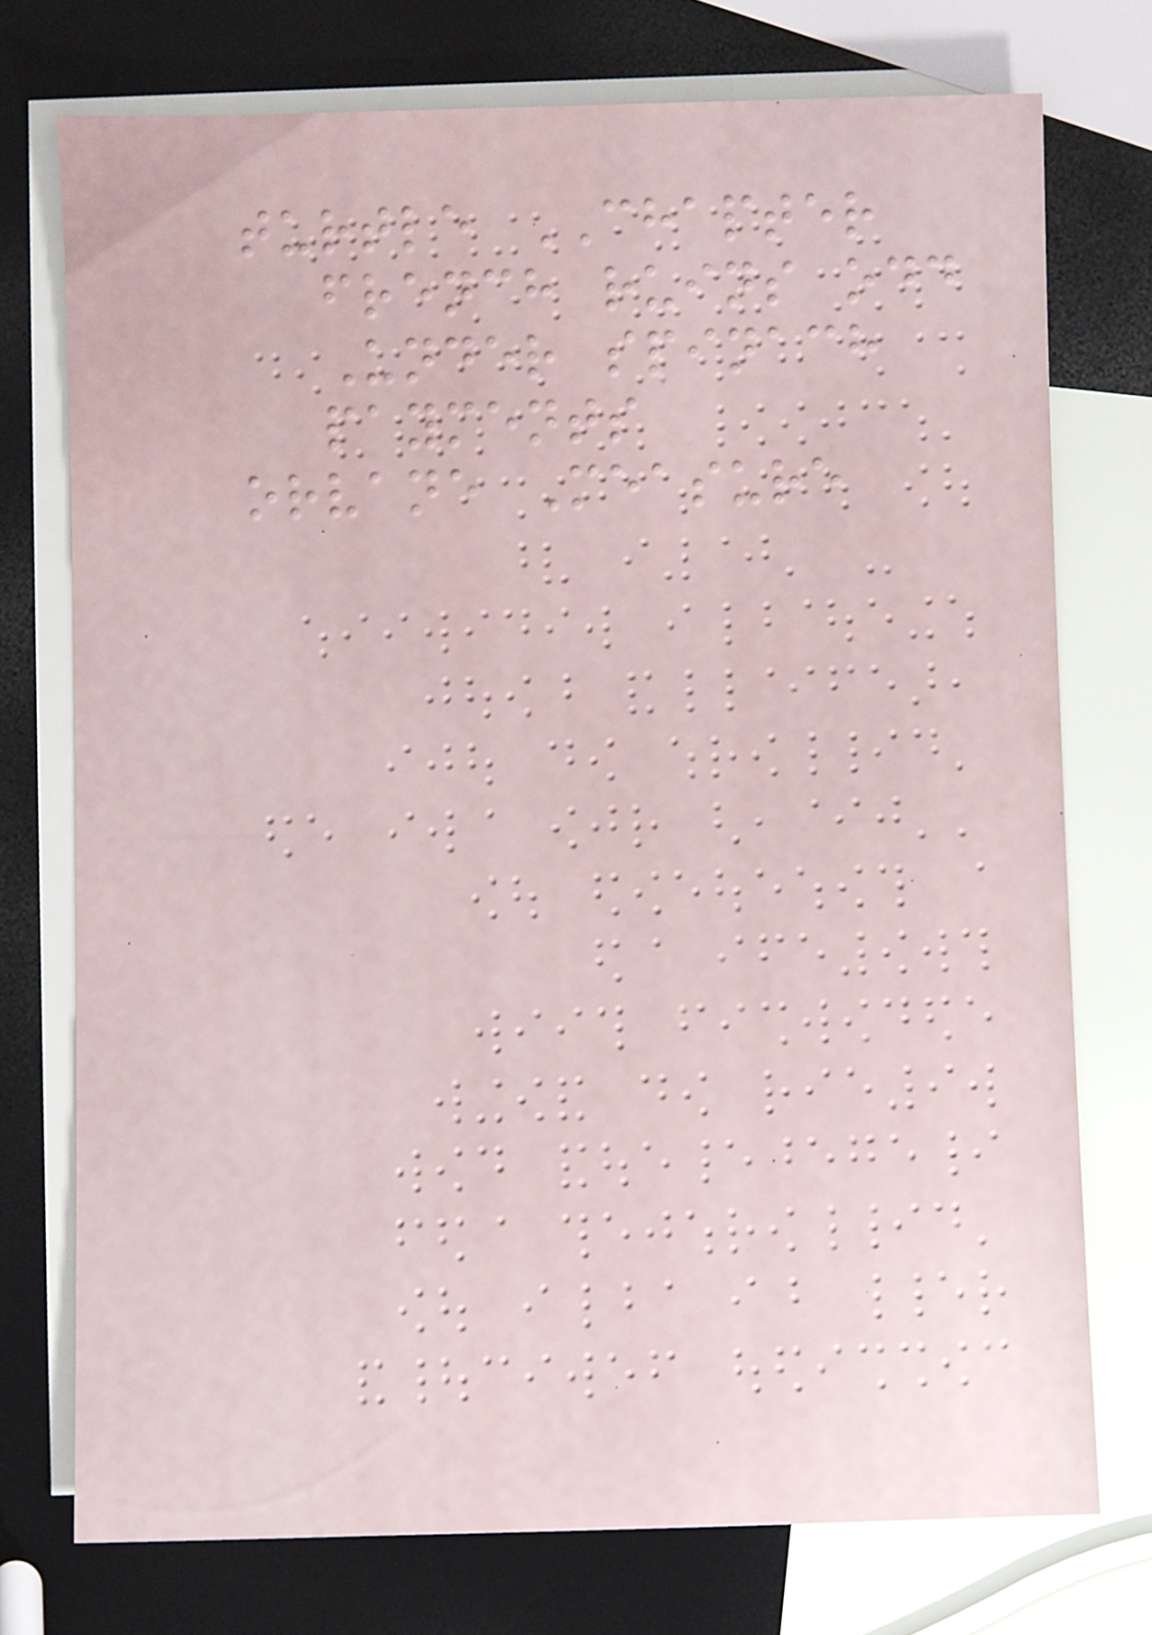turtle CHAPTER
french ruins odd
Under spinach
payments
orvane Measure
